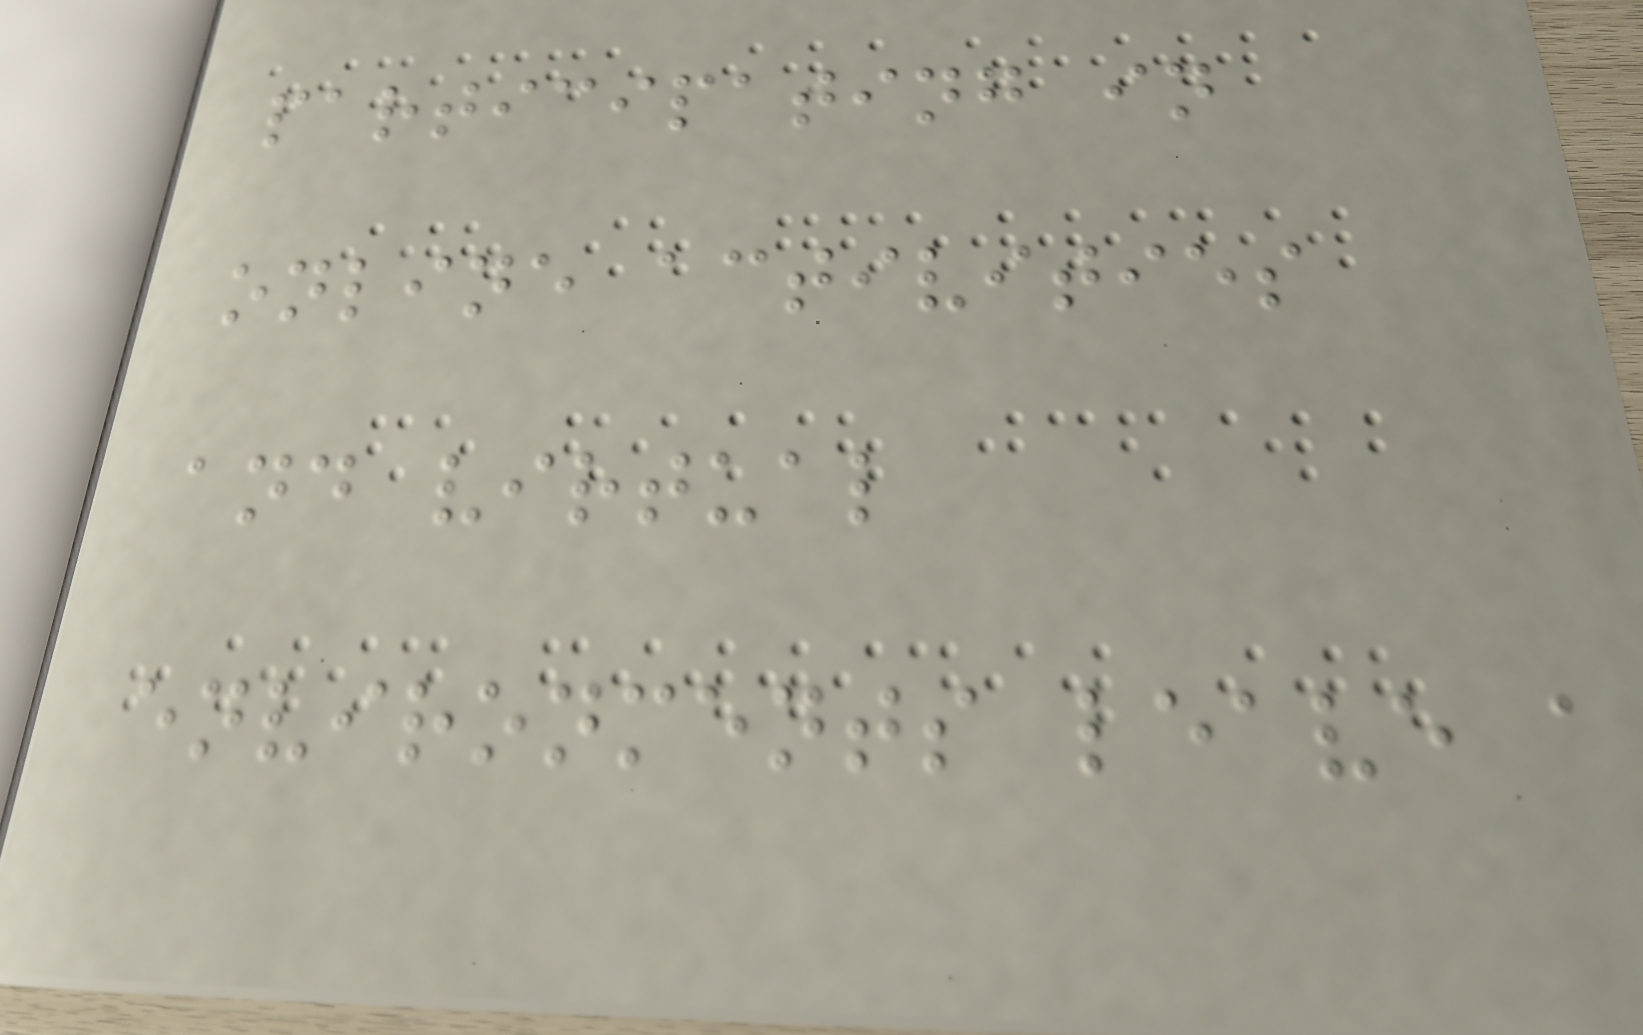participating in
online activities
and virtual
environments leave a
